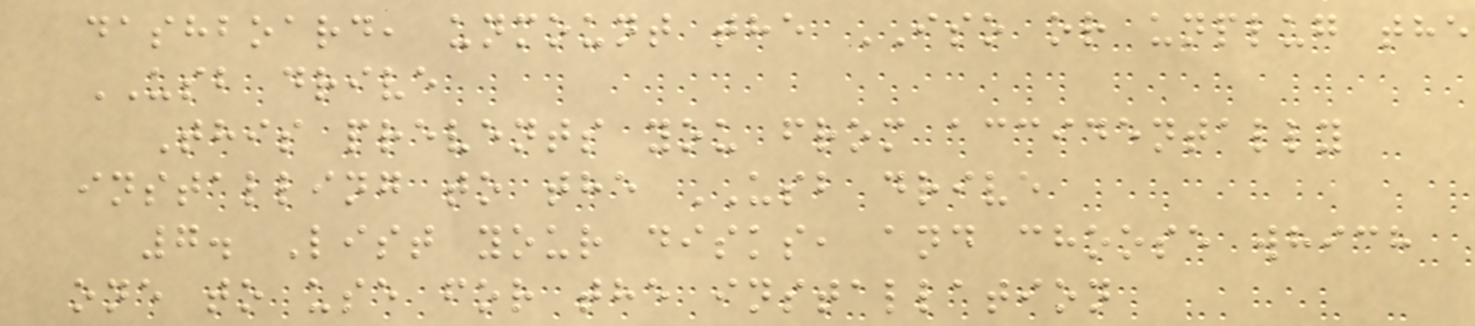dashboard, unmount the ISO or unplug the
USB drive
This prevents you from accidentally
installing to the USB drive
7. List your disks, and choose which
one to use for the installation
